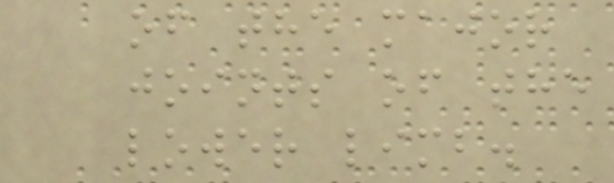of the major
joints of the
lower limb.
